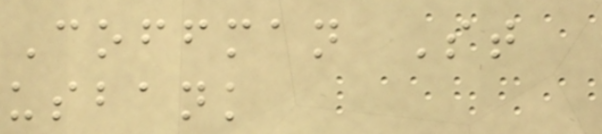Coffman St
usbank
